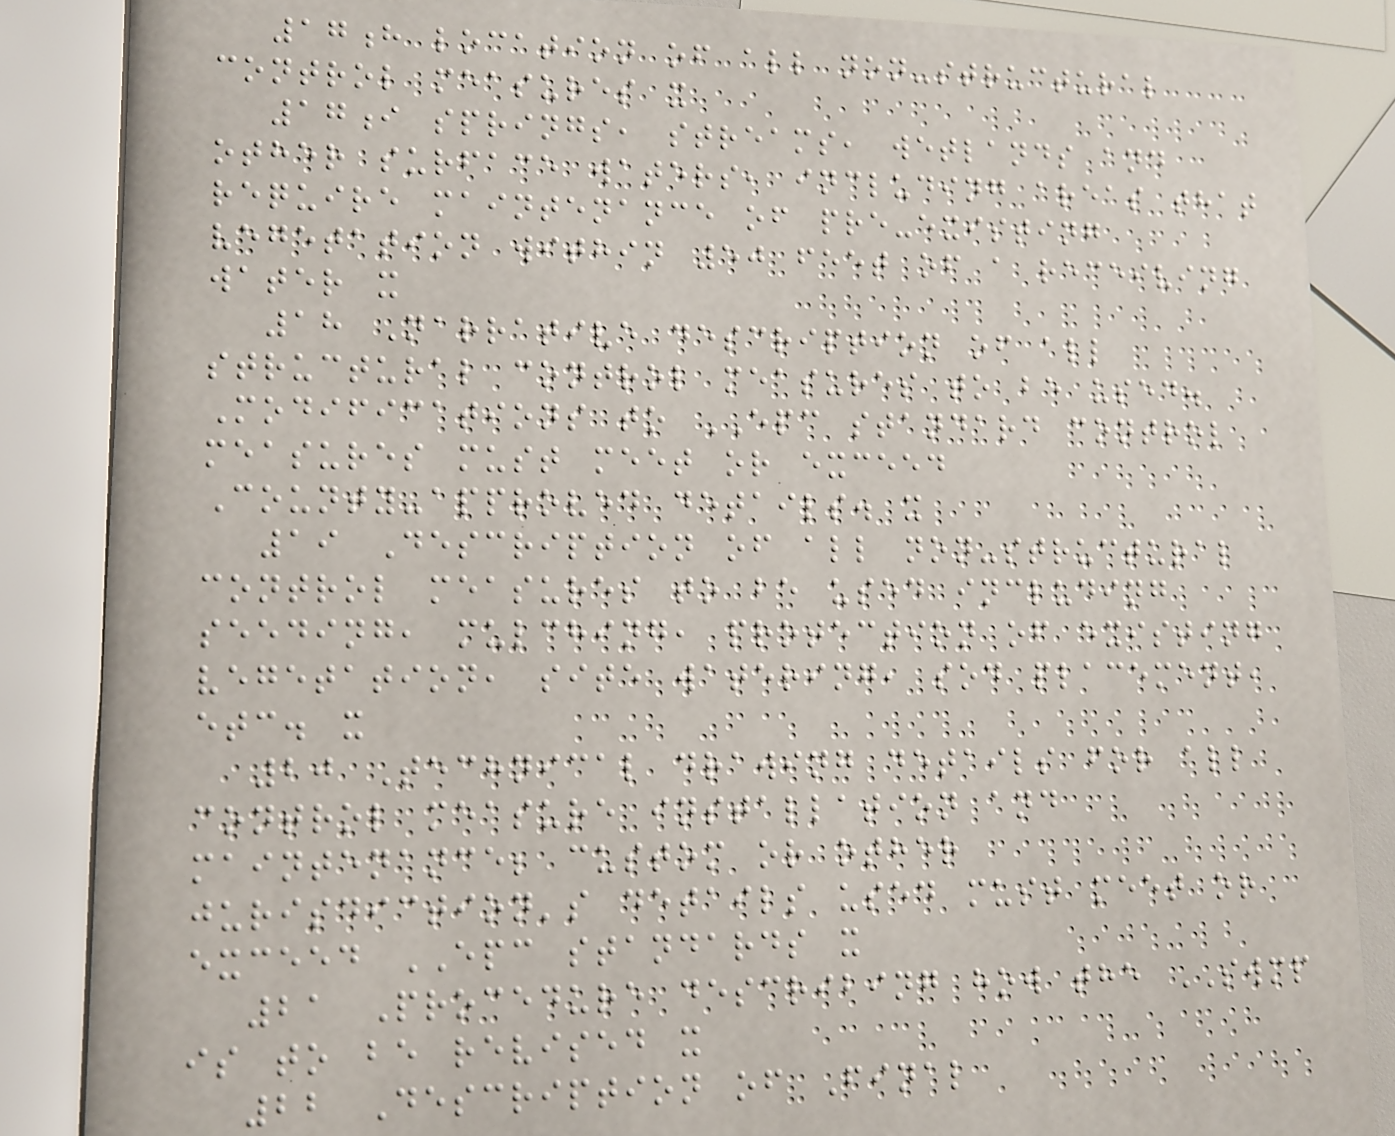17h location of all non-structural
control measures x
17i springs, streams, wetlands and
other surface waters, including areas that
require maintenance of pre-existing
vegetation within 50 feet of a receiving
water x
18 Narrative description of all
structural control measures to be used.
Modifications to EPC standard control
measures must meet or exceed
County-approved details. x
19 Description of all non-structural
control measures to be used including
seeding, mulching, protection of existing
vegetation, site watering, sod placement,
etc. x
20 Technical drawing details for all
control measure installation and
maintenance; custom or other
jurisdiction's details used must meet or
exceed EPC standards x
21 Procedure describing how the SWMP
is to be revised x
22 Description of Final
